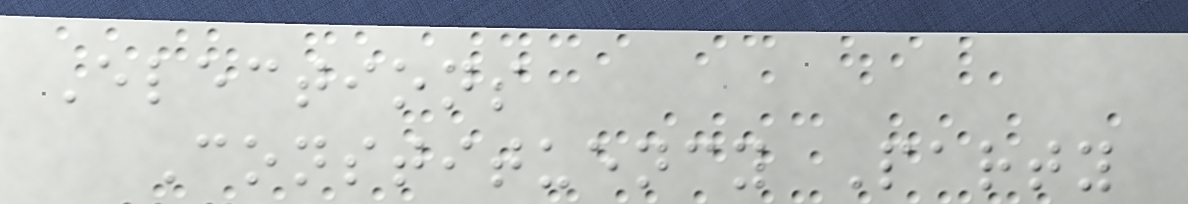Elections
Constituency Party
